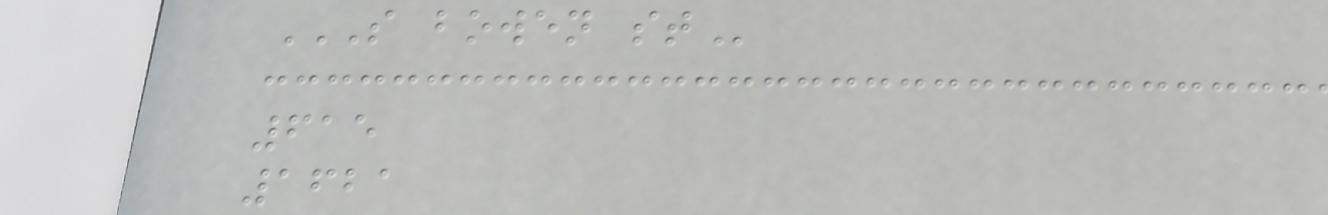S BOWEN ST
615
1621
